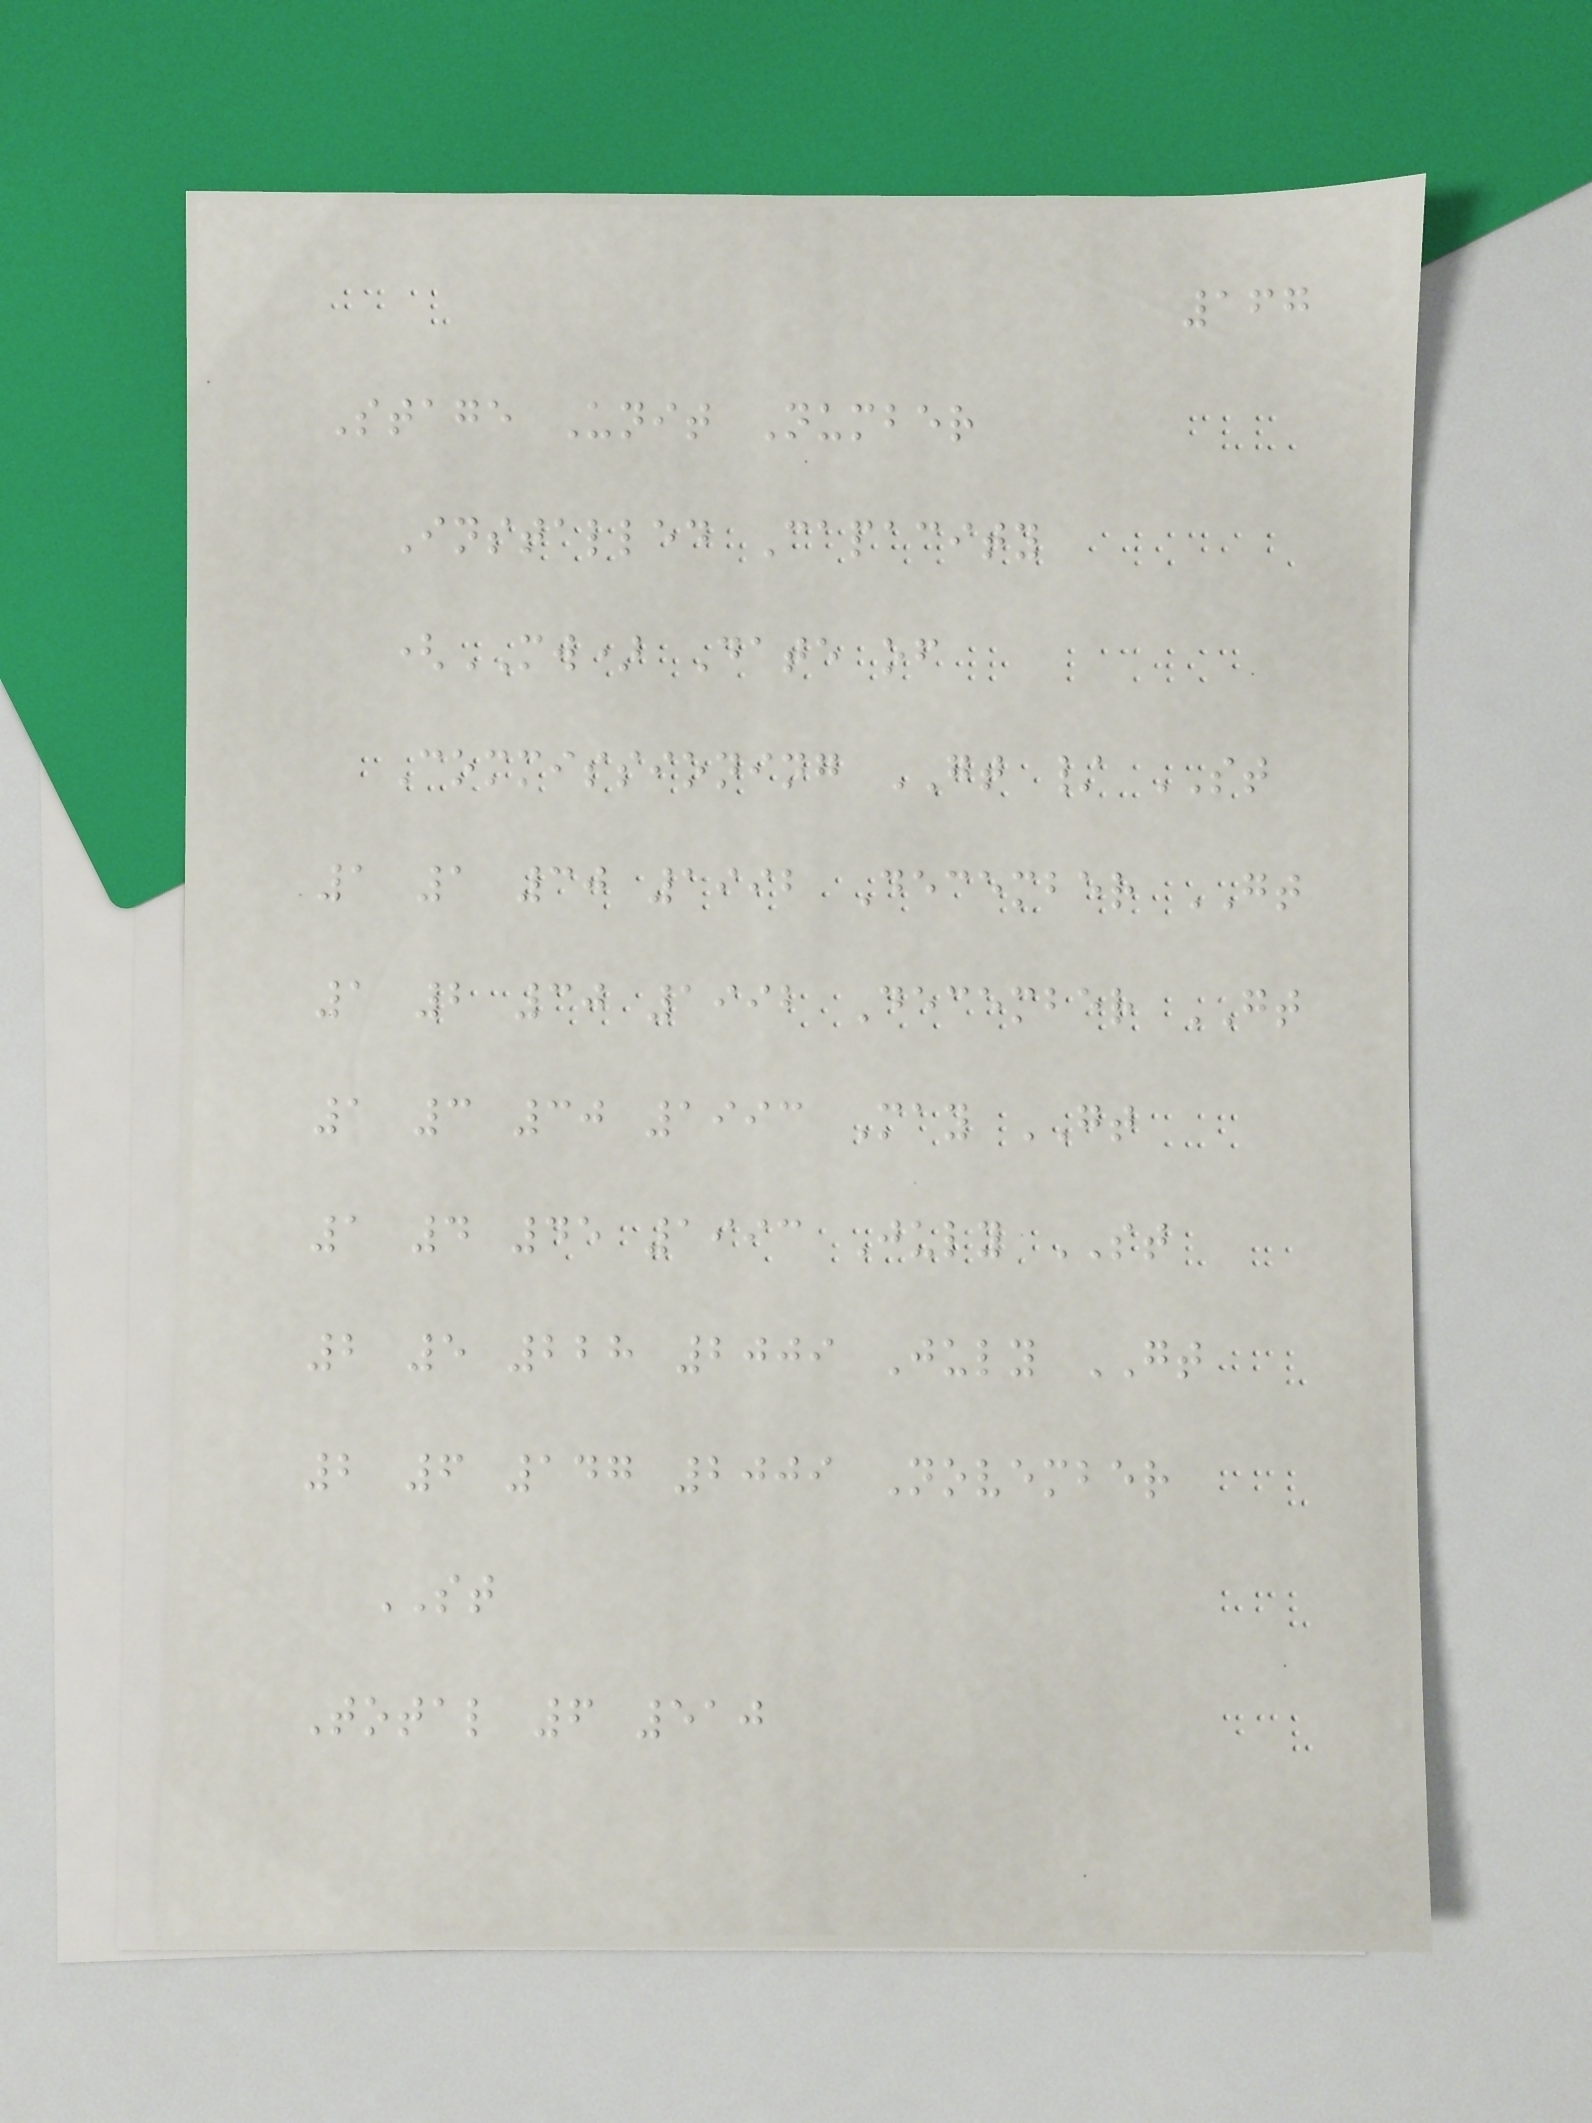167
Stage Unit Number
Installed Capacity
(MW) Date of
Commissioning GT / ST
1 1 30 1992 December GT
1 2 30 1992 December GT
1 3 30 1993 May GT
1 4 45 1993 July ST
2 5 228 2009 July GT
2 6 147 2009 November
ST
Total 6 510
